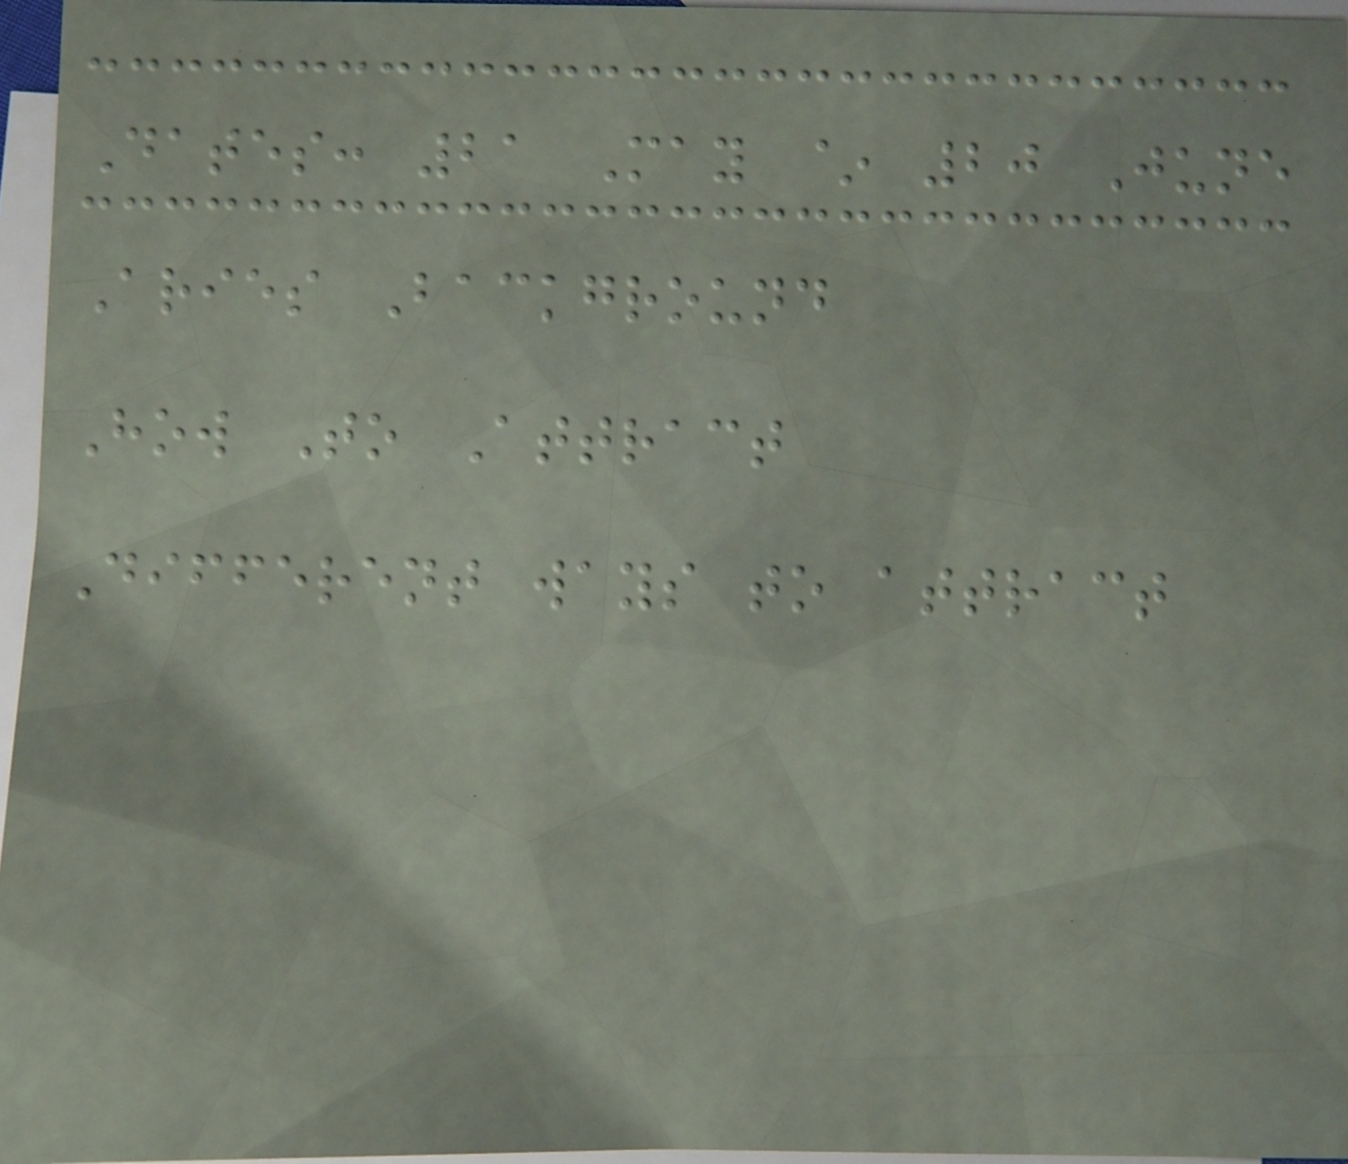Dates: 21 May ~ 20 June
Aries Background
How To Attract
Different ways to attract
